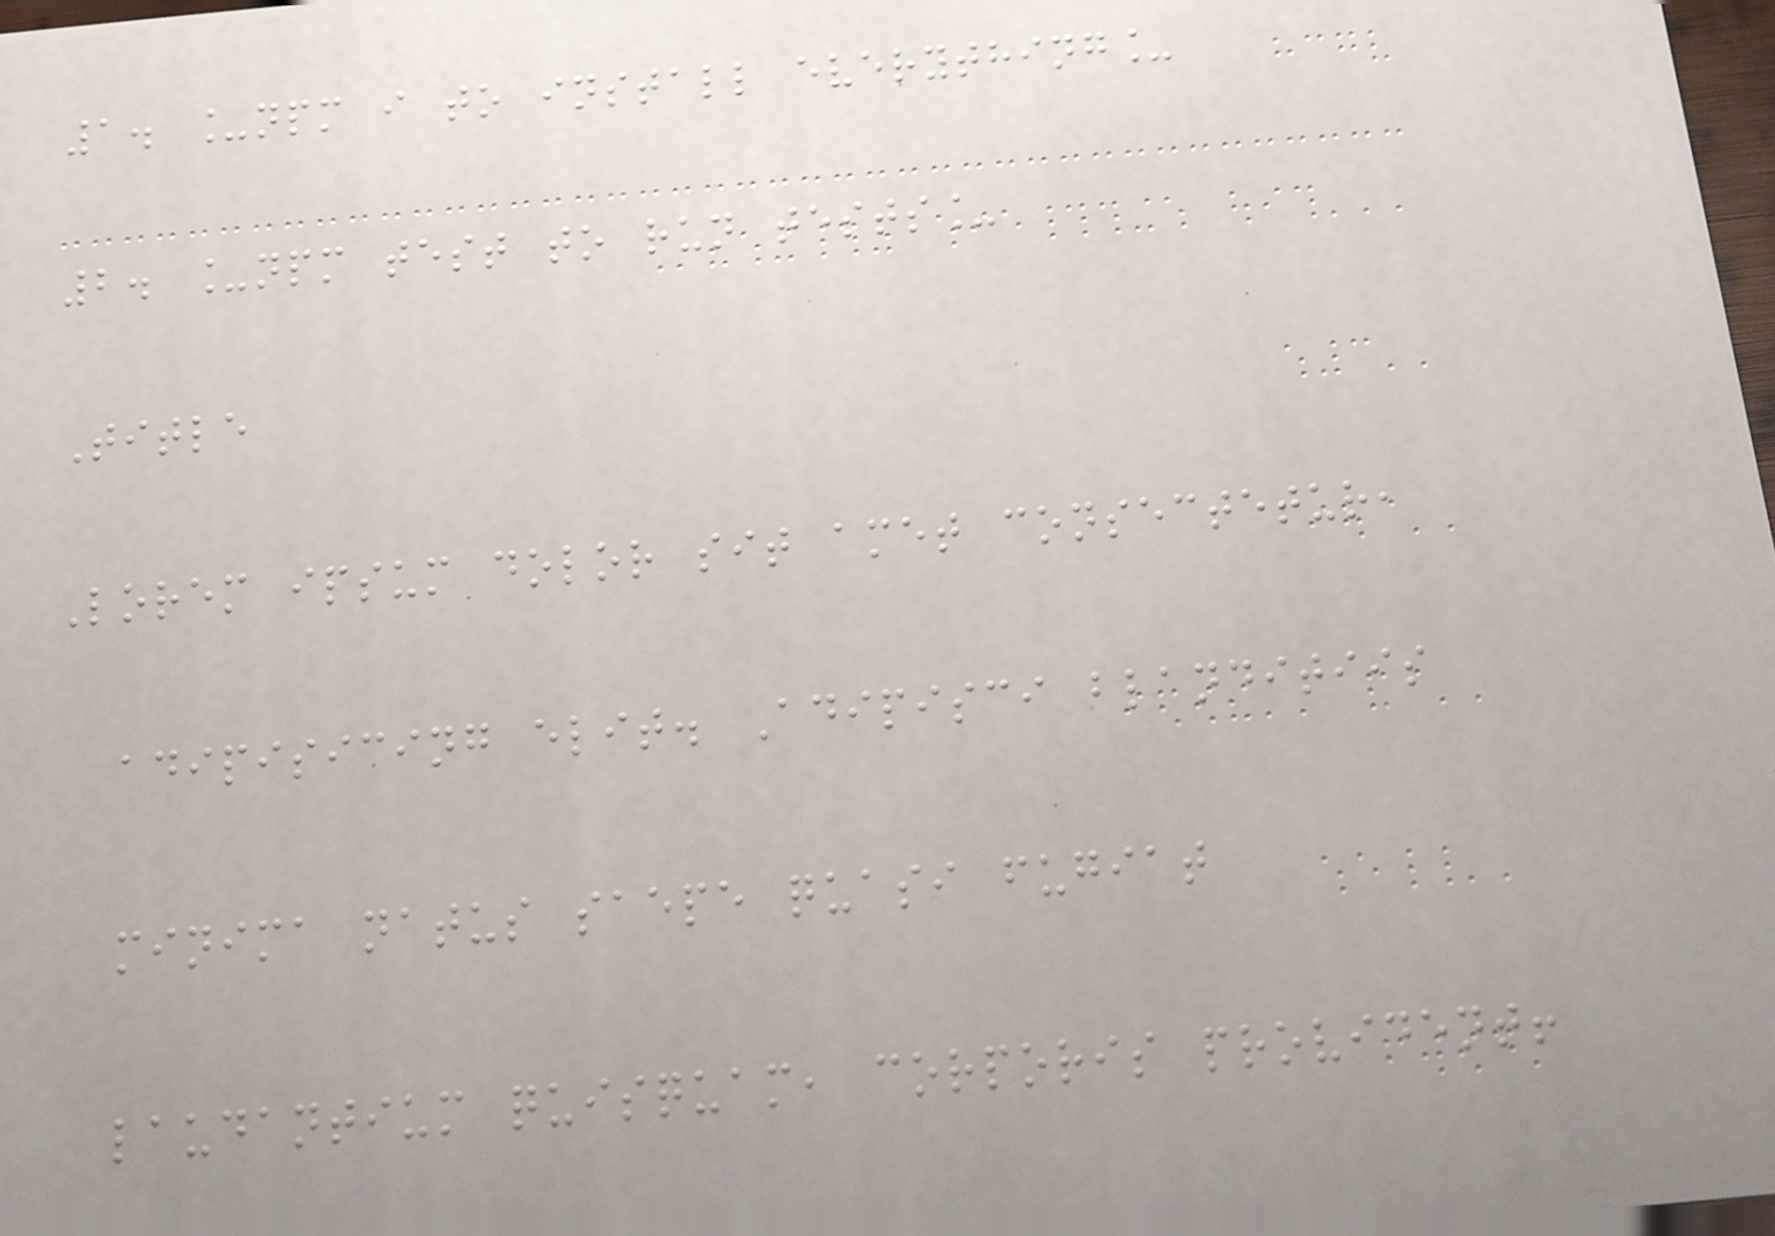1. _npm i to install everything_
2. _npm test to run tests_
Title
Lorem ipsum dolor sit amet consectetur,
adipisicing elit. Adipisci blanditiis
minima natus saepe quasi fugiat
laudantium quisquam, corporis provident!
